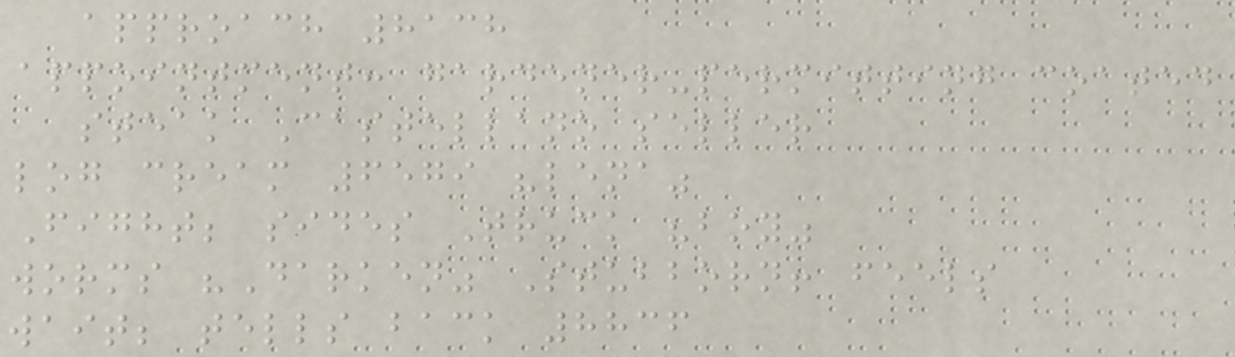approach 8138
appointment: gardener-permitting coated
steak Castellano seller
log cream 6579 "lena"
Fight; sides Truck "boy"
worms "Darken" Stubborn! feels
wait; tells back 8836
